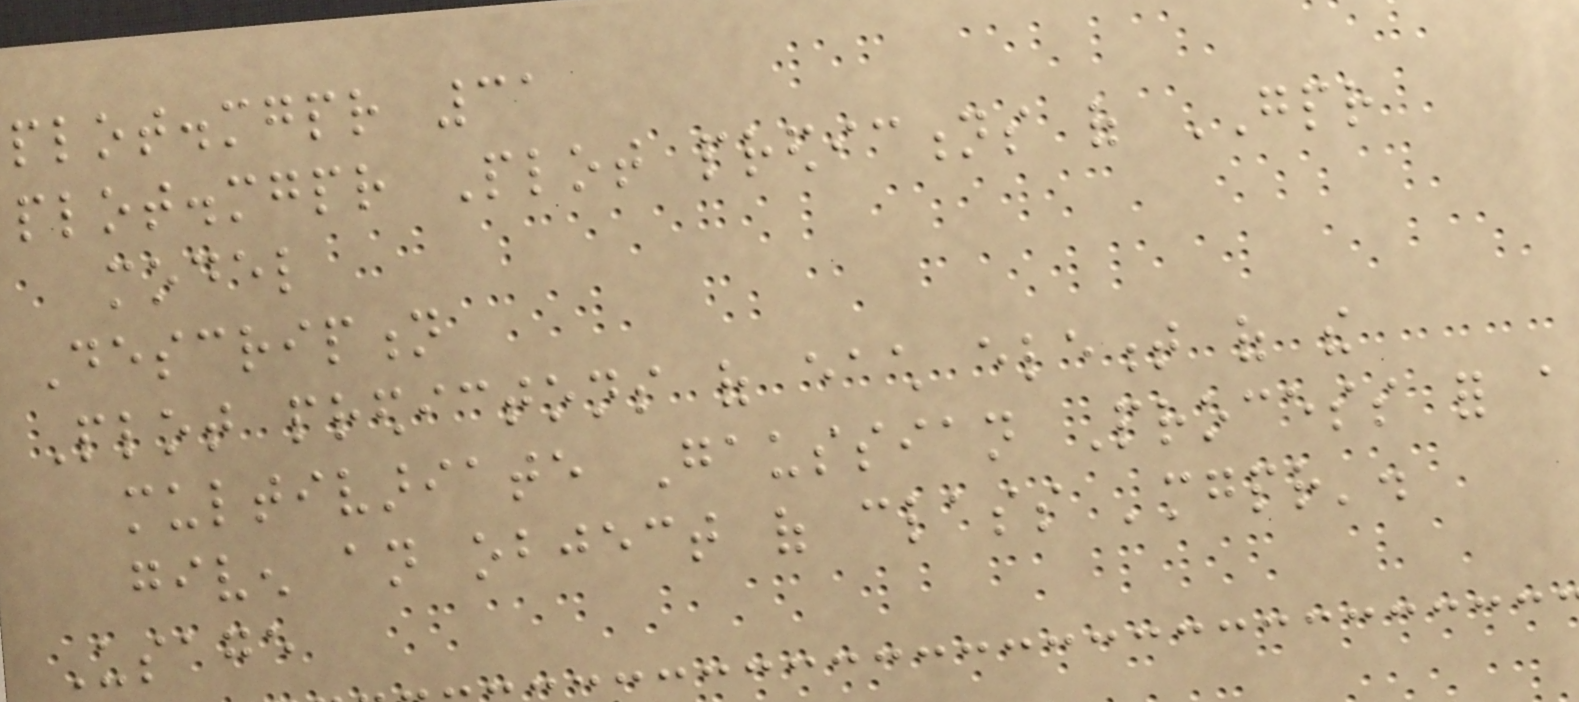plot.mgpr 31
plot.mgpr Plot predictions of GPR
model
Description
Plot predictons of each element of the
multivariate Gaussian Process for a
given an object of class 'mgpr'.
Usage
